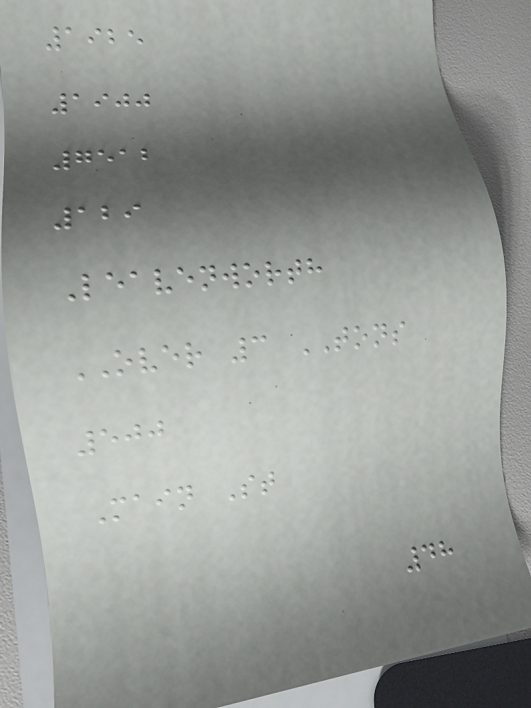1925
1900
7512
129
Leavenworth
OVER 3 TONS
500
Main St
48
